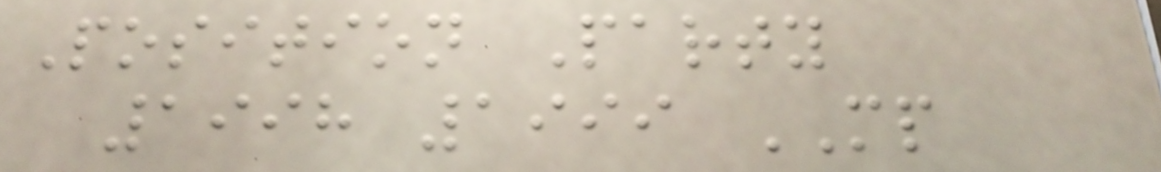Position Party
1998 1999 MP
